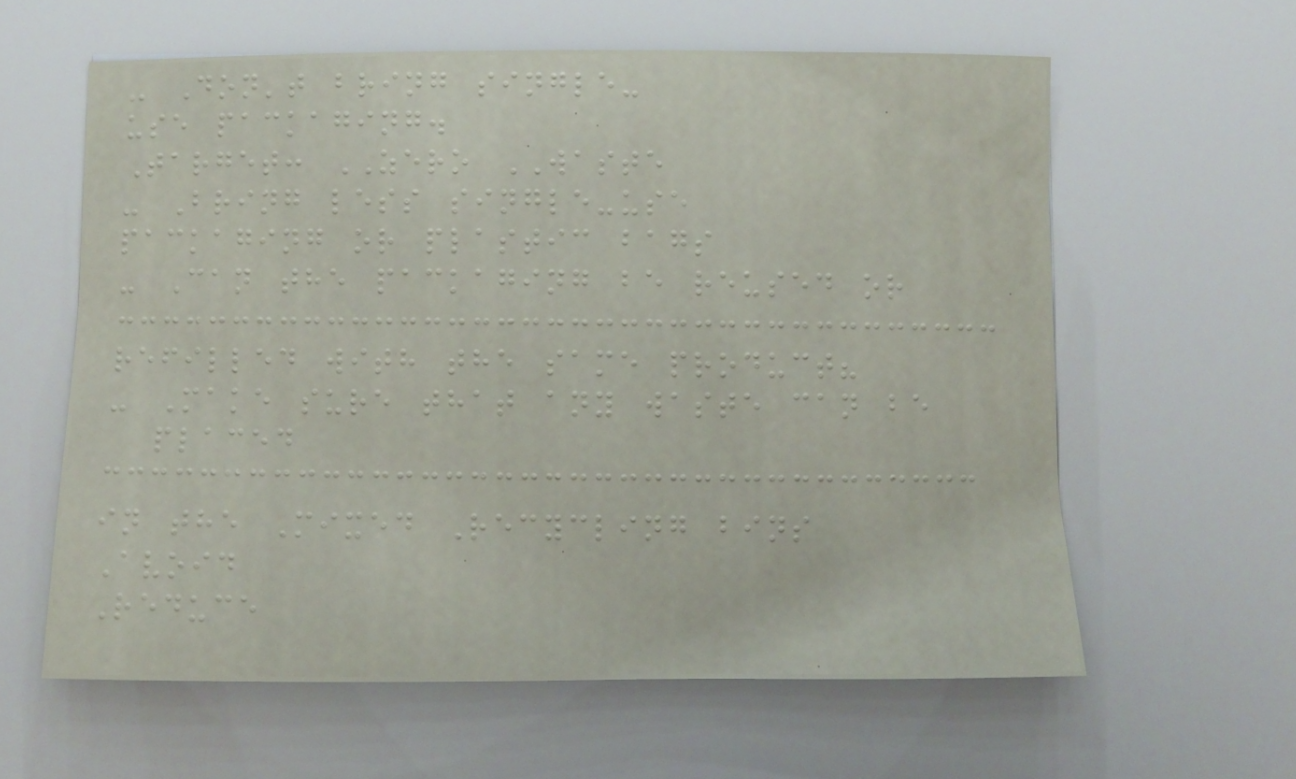- Don't bring single-
use packaging.
Target: ZERO WASTE
- Bring less single-use
packaging or plastic bags
- Can the packaging be reused or
refilled with the same product?
- Make sure that any waste can be
placed
in the Mixed Recycling bins
Avoid
Reduce
